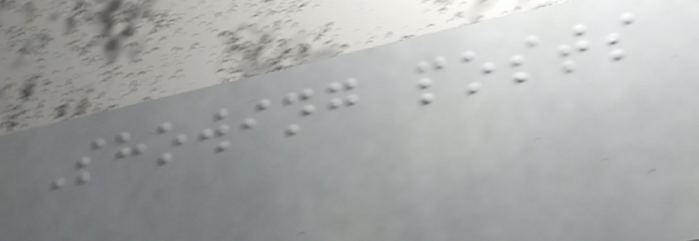Showing posts
